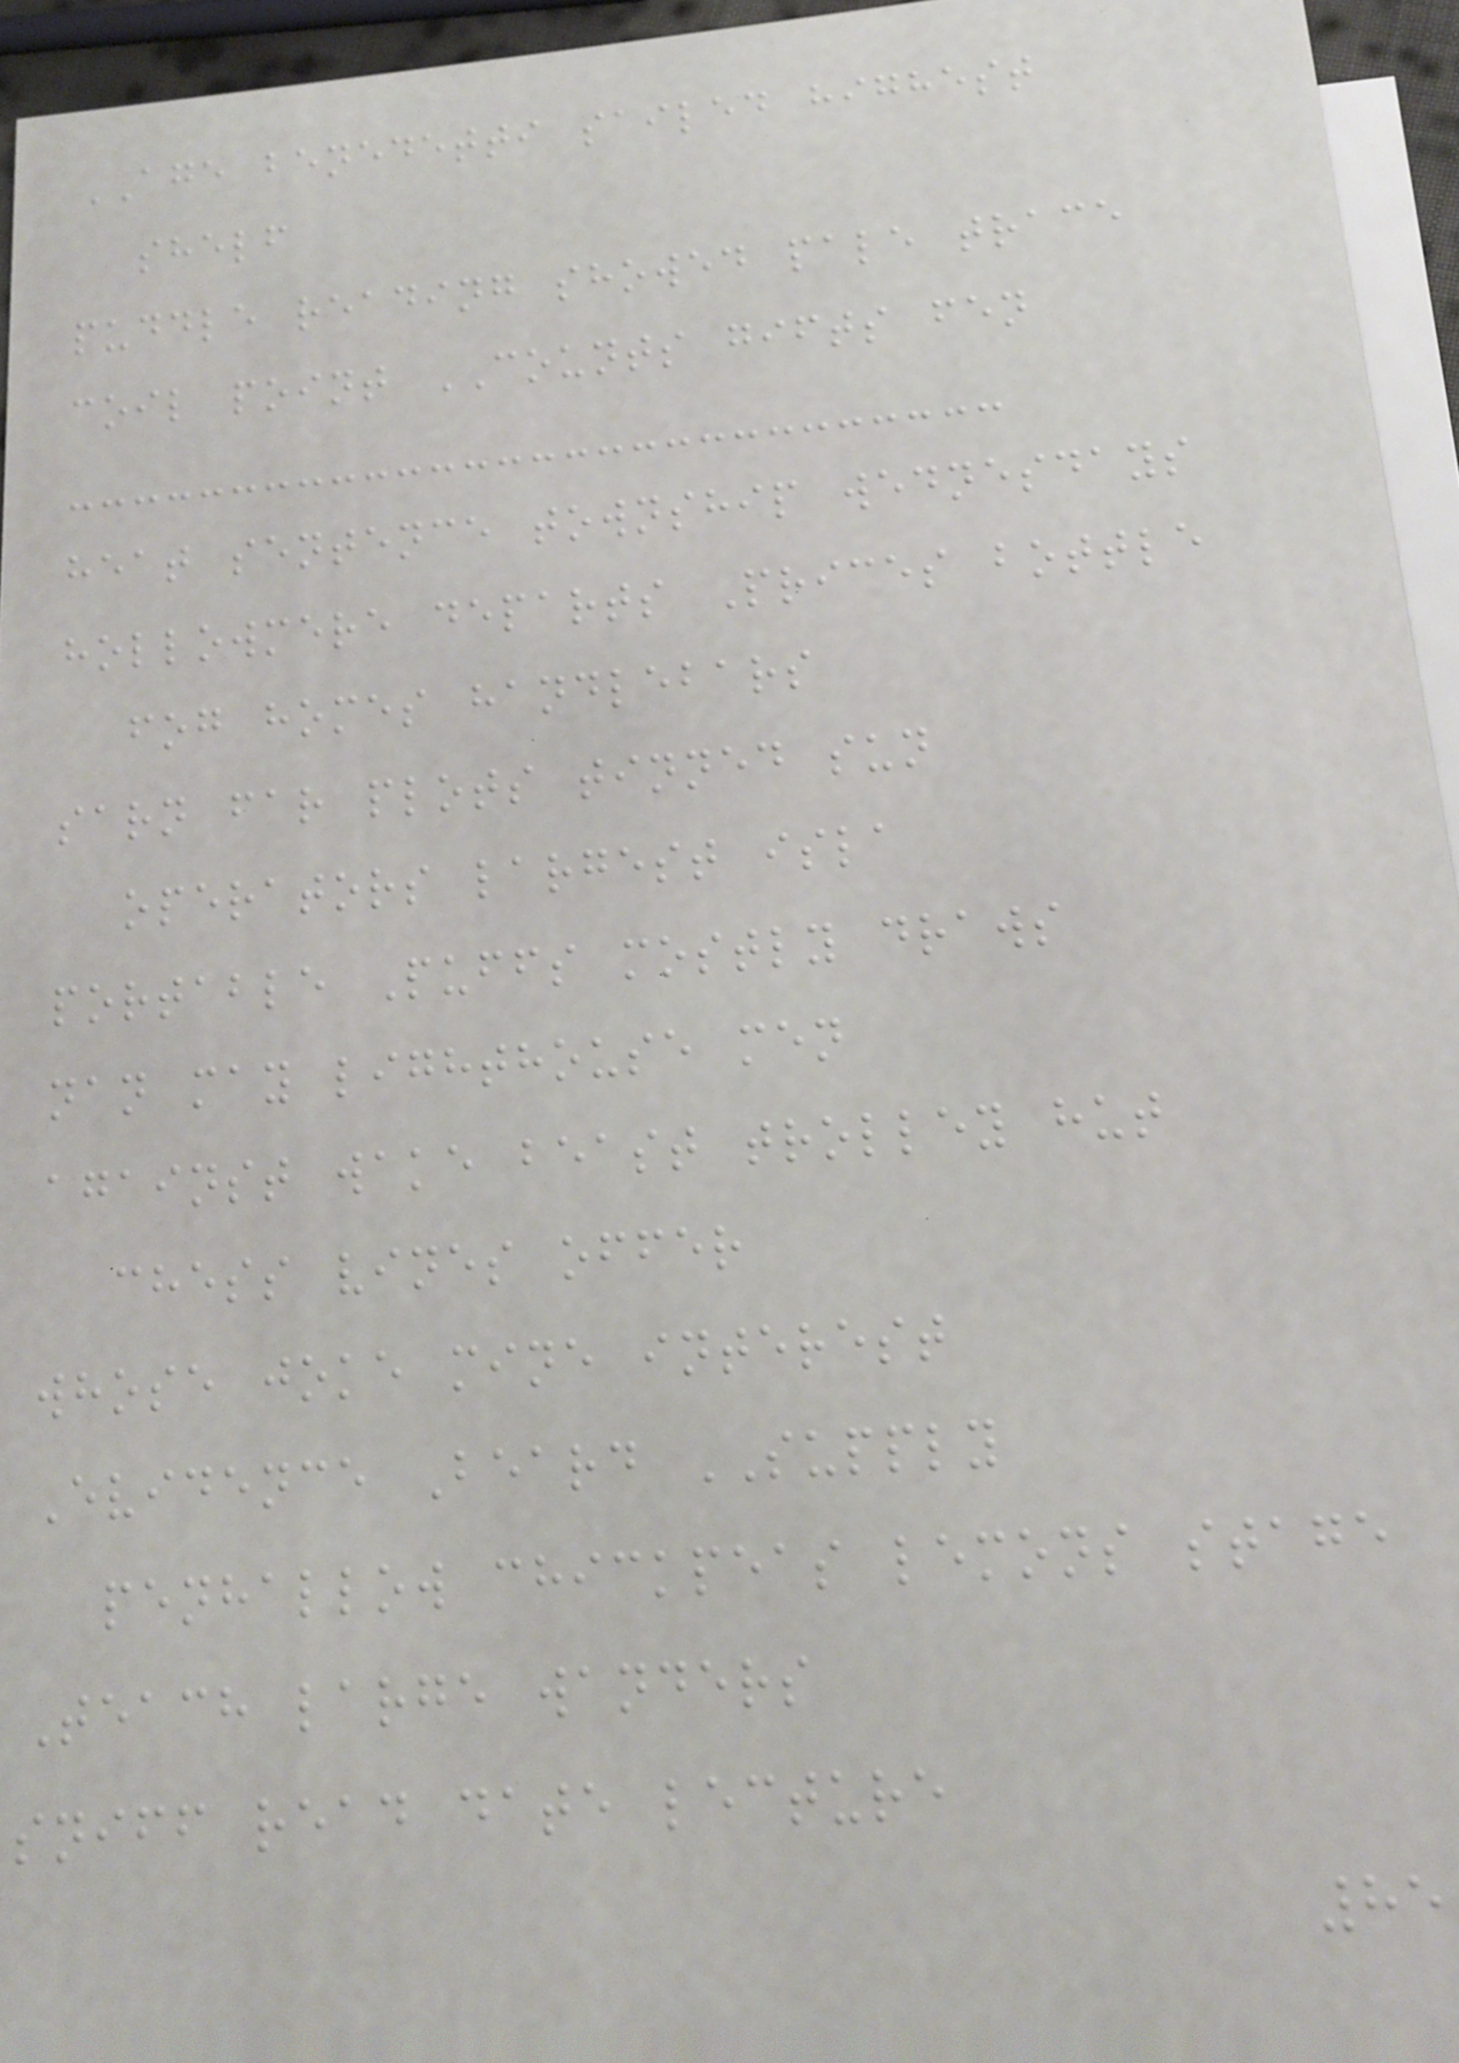AGE benedetti sailed highest
shelf
puddle reading showed pale trace
coil point COUNTS gifts fen
heat sentence township wednesdays
hollowmere departs Prices bottle
fog homes handlebars
sarn far plots tinned sun
operators largest isla
portable Puffs mostly draws
nan may lighthouse men
against wake beast trolley hut
chess vines offer
whose joke mine interest
Evidence Beard SUPPLY
penhallow chickpeas lemons stage
Teach large wanders
sniff read date lecture
85
